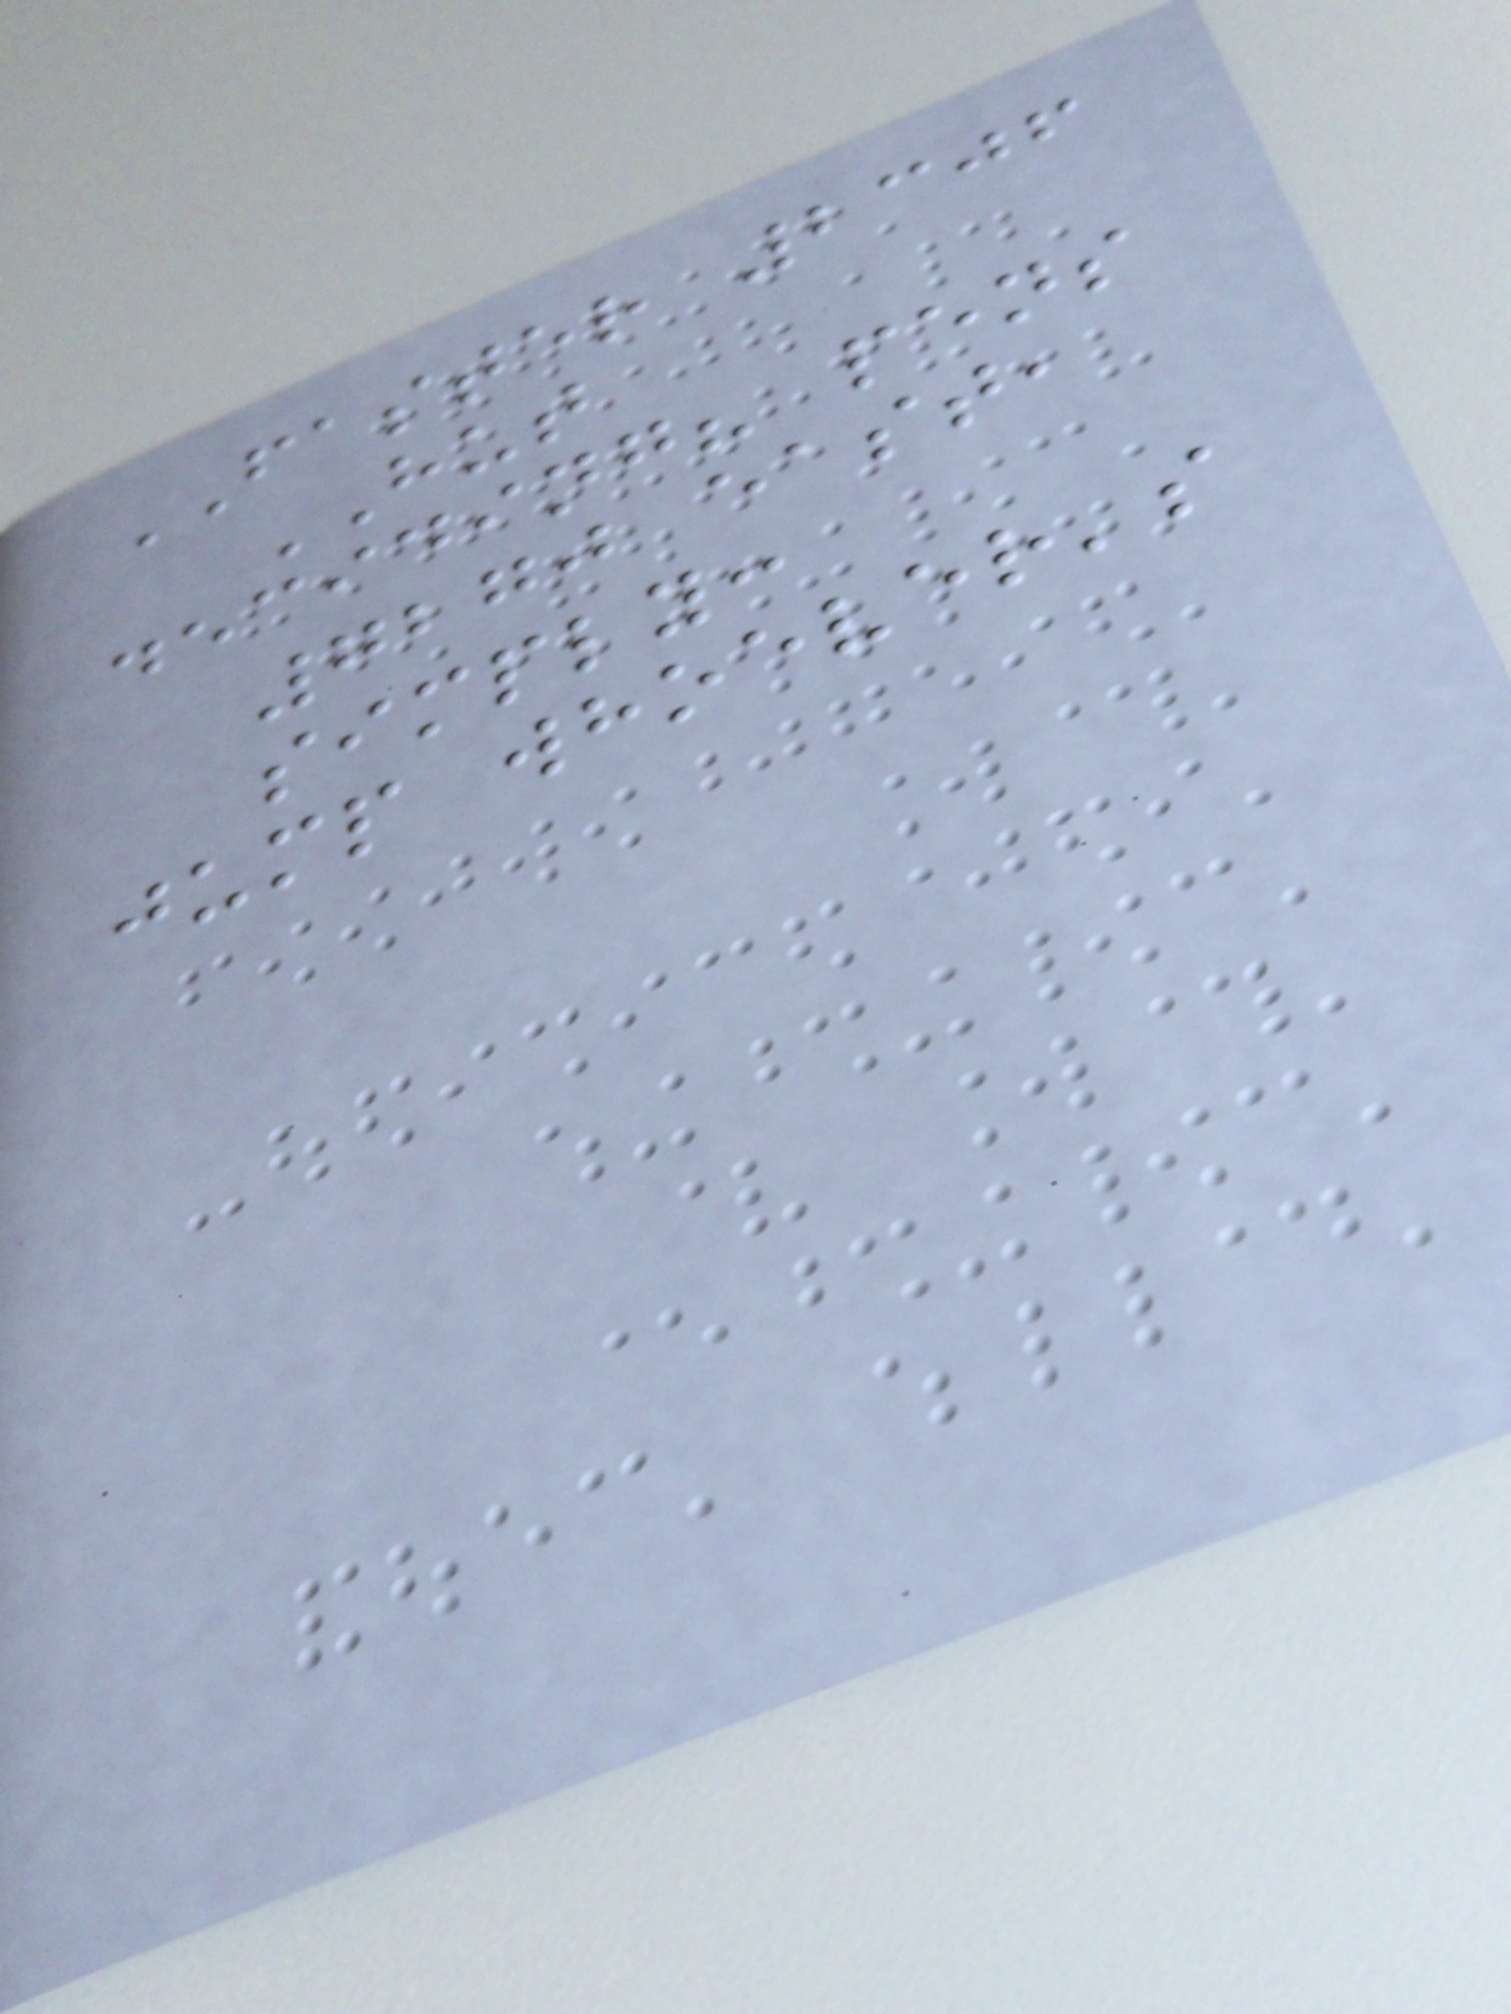FASTER 2306
HUT
deciding? pens
7270 east,
simply:
jump whoever's
